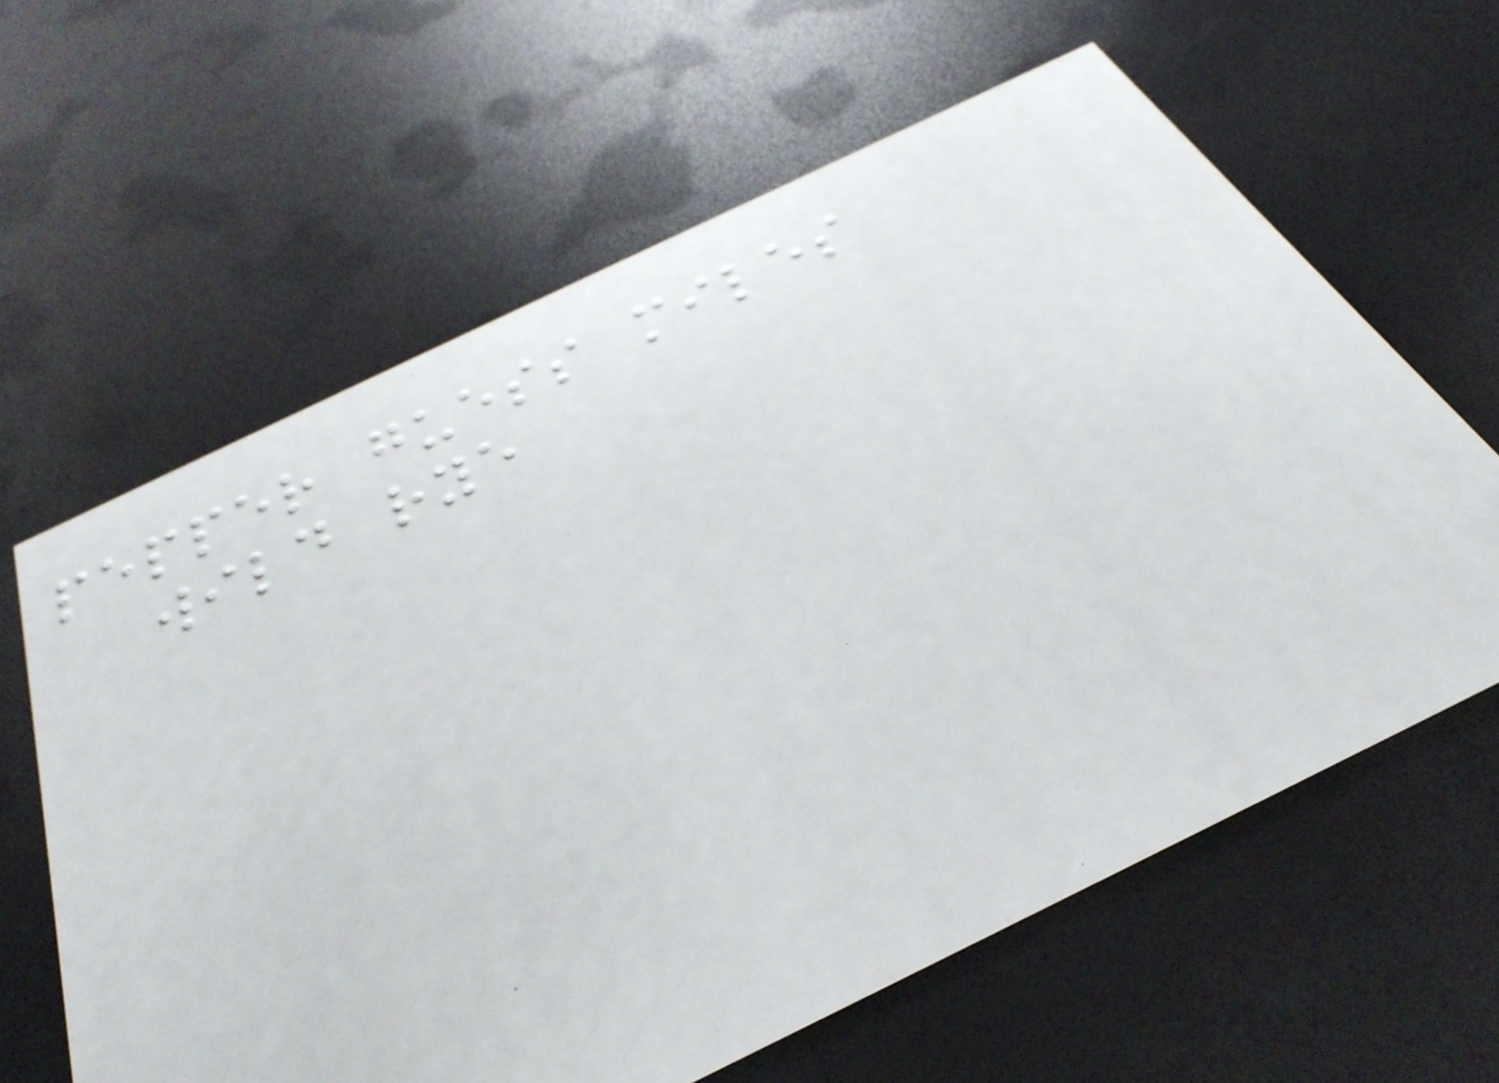pepper guess miles
wild rye
